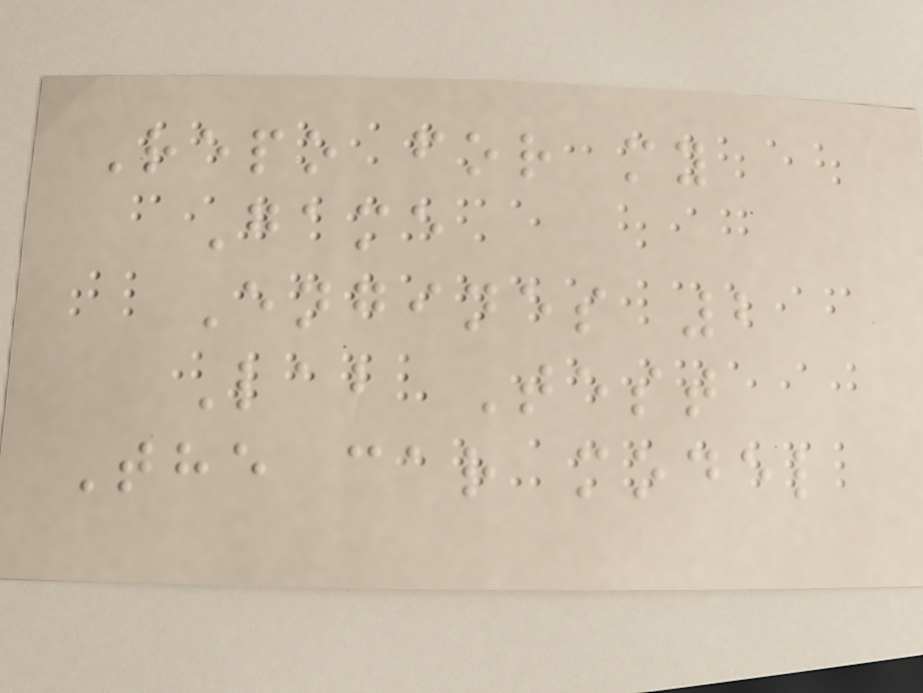Repo for my
Game
Engines 2
Lab Test
The car model
